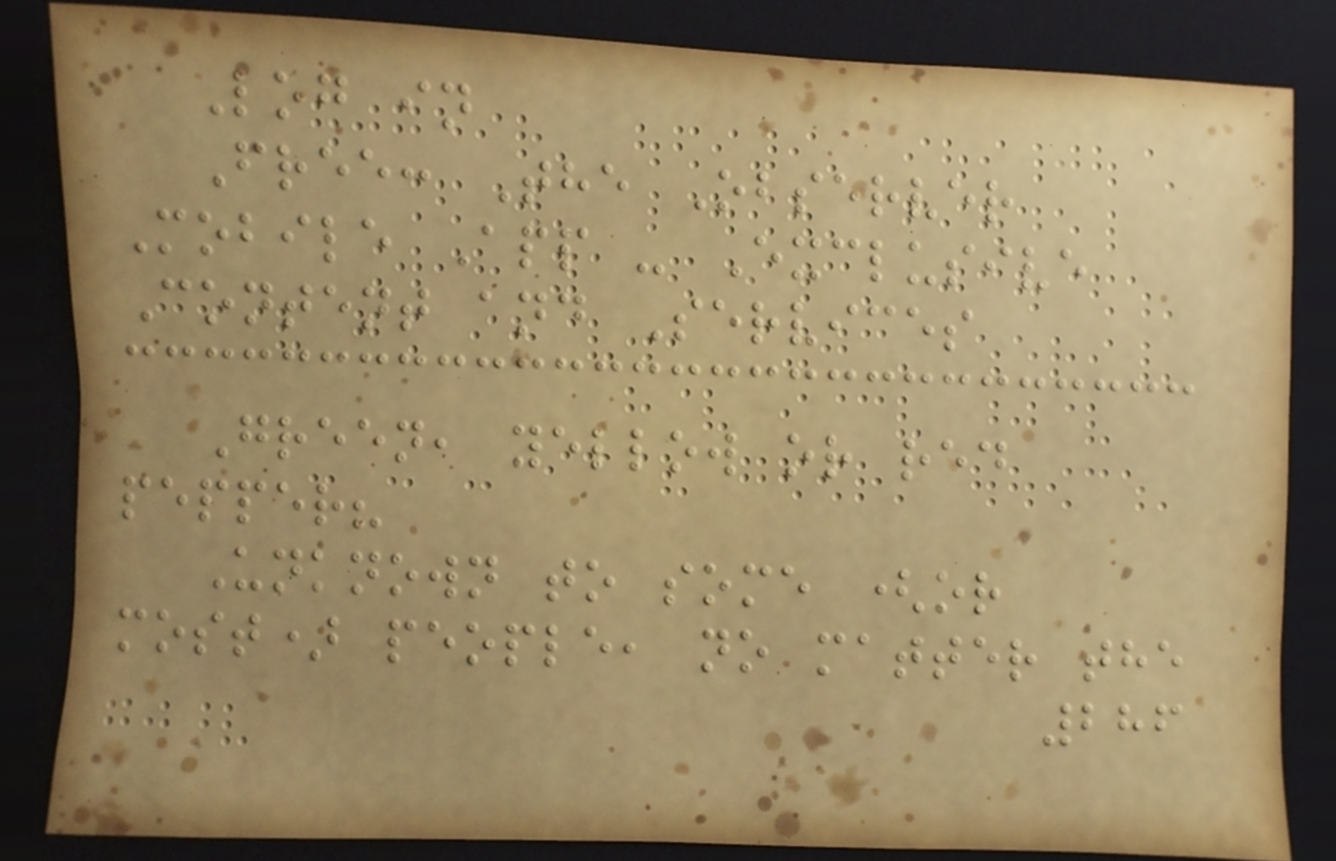Log in
Free: The Observer
Mobile App - Exclusive
Content and Services
Green, yellow or red
pepper?
Unknown to some (or
most) people, no matter the
286
